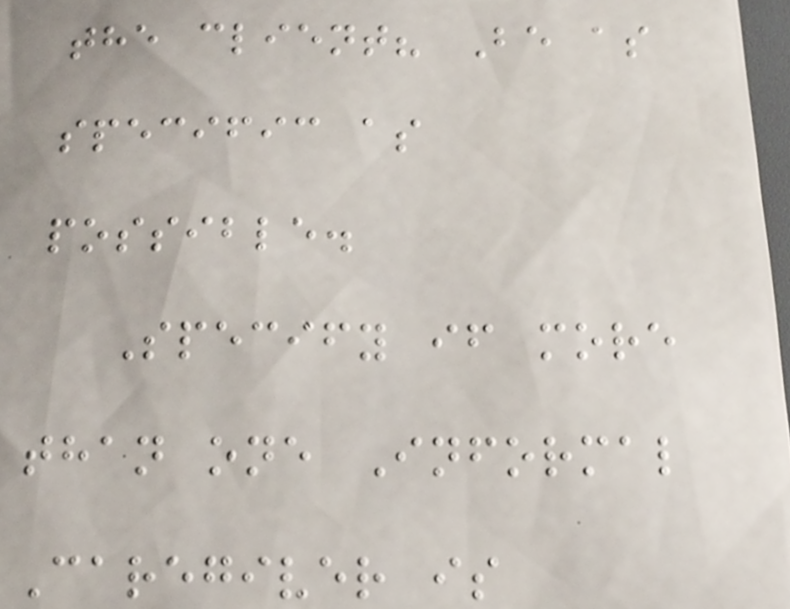the client? Be as
specific as
possible.
Specify if more
than one Informal
Caregiver is
